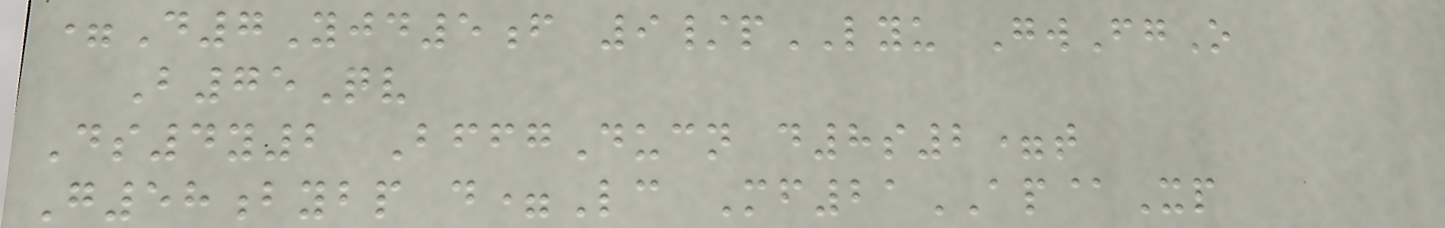=D7Yjd5f 9/pLYU GwFgO
B75Qv
Ds4y2 BffgDucn d8s2=t
G58bybp d=Lc Mf21AP@Xp
